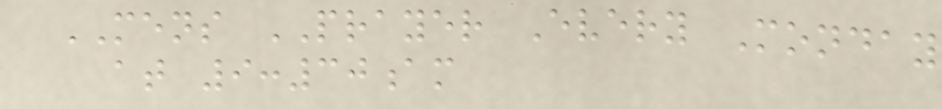MENS PRAYER Every Monday
at 9:30am
